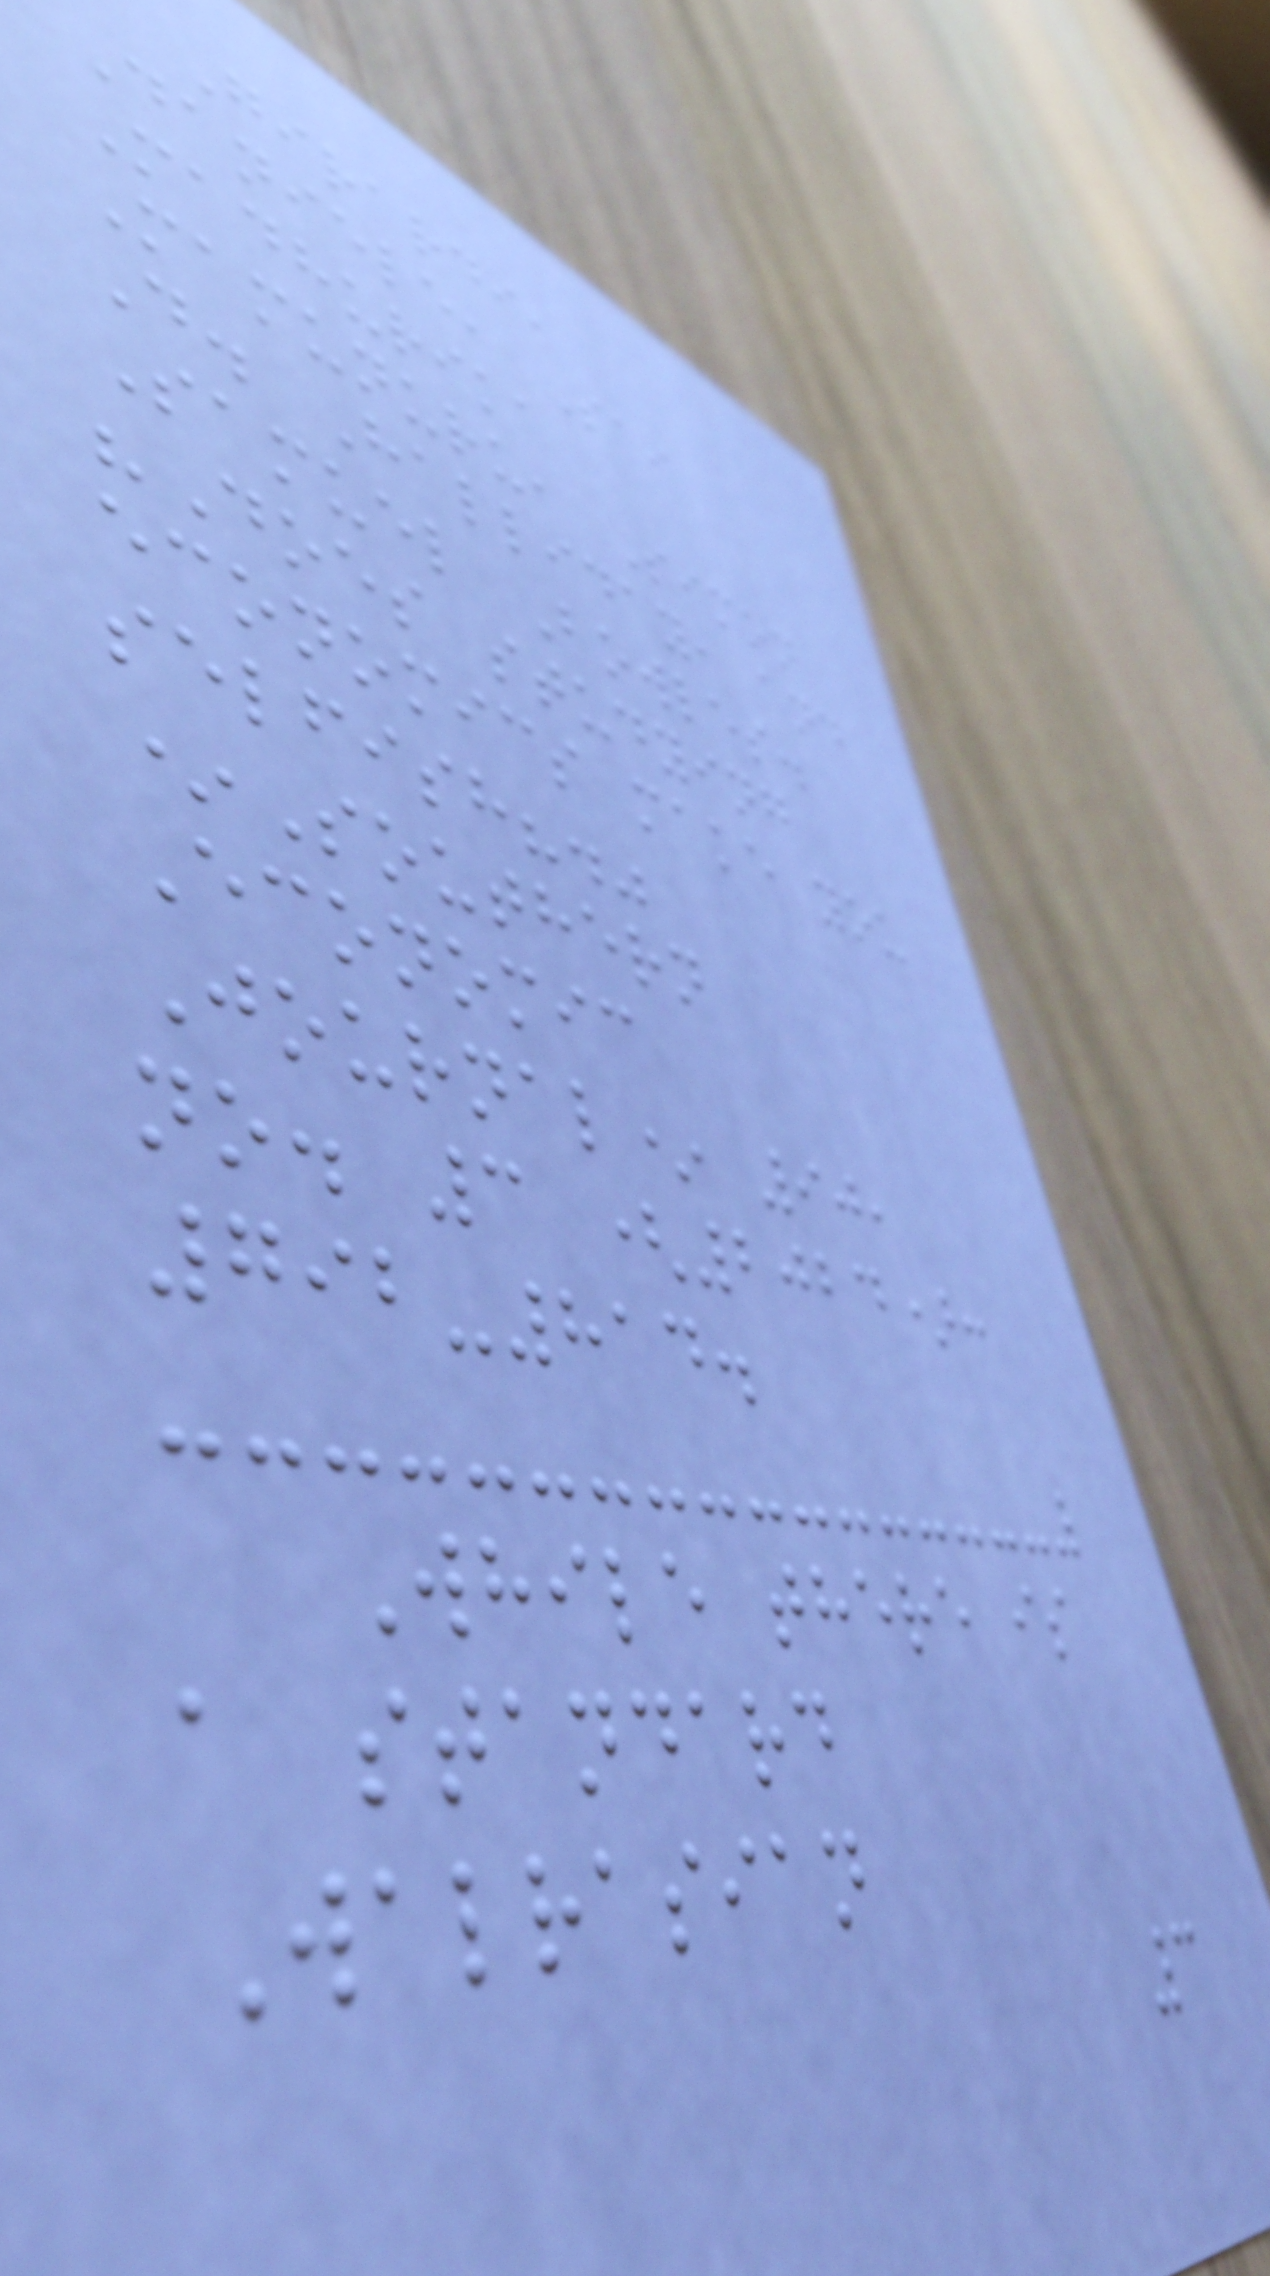Girardi,
Daniele, Sai
Madhurika
Mamunuru, Simon
D. Halliday, and
Samuel Bowles.
"Does studying
economics make you
selfish?."
*Southern
Economic
Journal* 90,
no. 3 (2024):
792-814.
While there is
a standard
Walrasian
3
